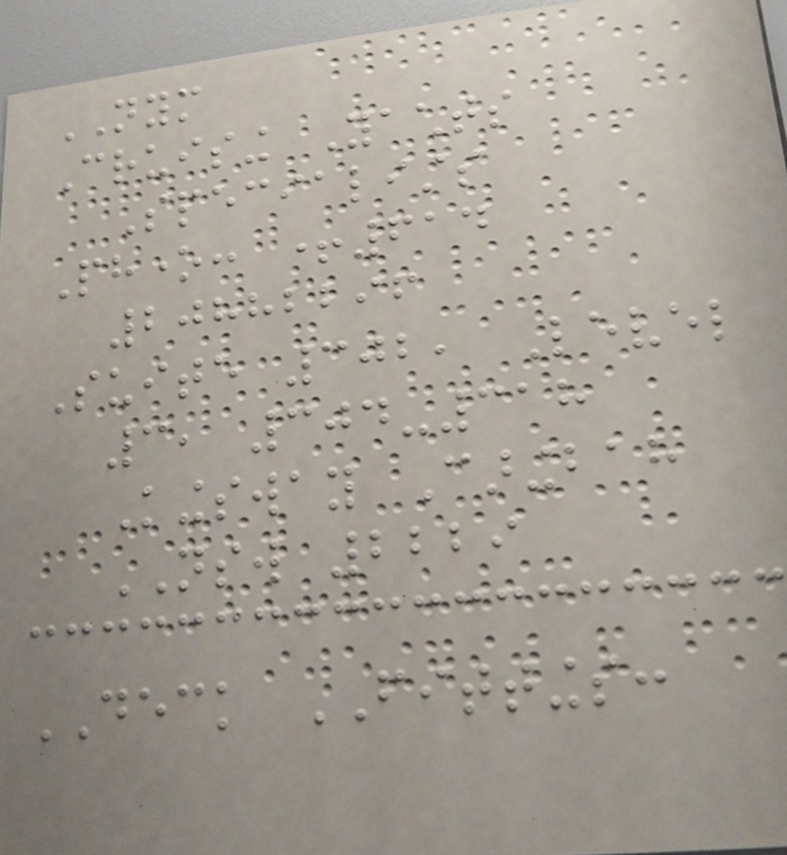NYM
Cruising Yachts
Specialists
Phone: +614
20882296
Suite 302, Level
3, 304-318
Kingsway Caringbah
NSW 2229
DECK FITTINGS:
